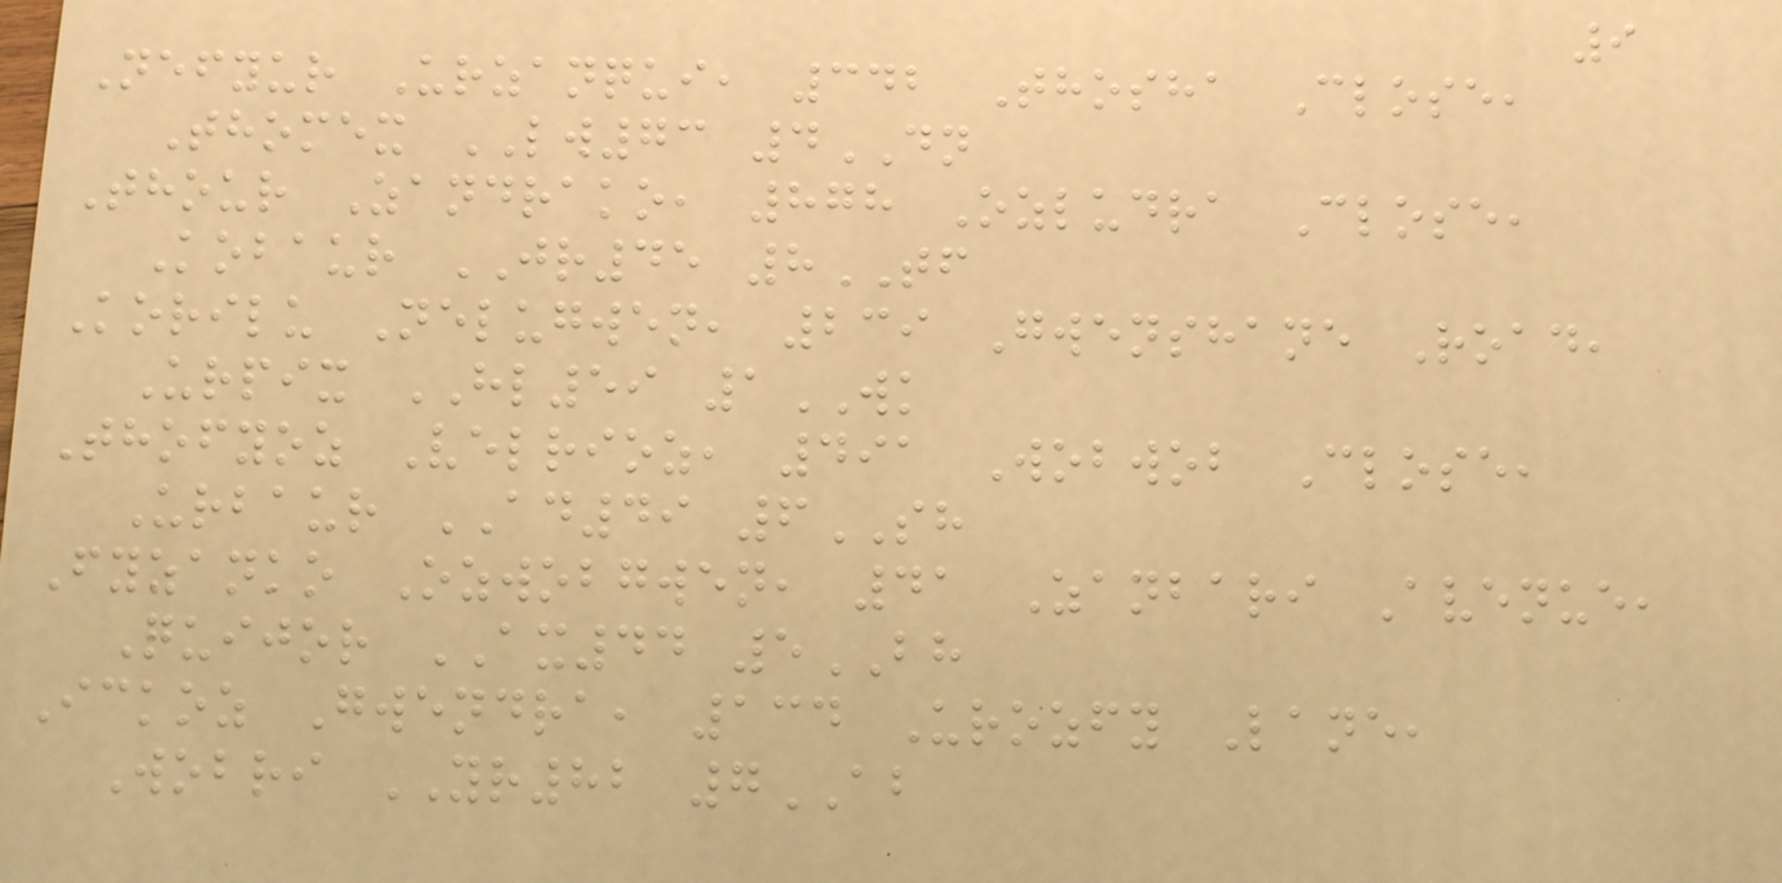9
Nefyur Urzanqui, 342 Thosha Close,
Thomex LW73 4DN
Thour Zandrako, 878 Ozludra Close,
Kobaur JR45 8TF
Korilu Nelugwen, 239 Gwenshane Road,
Urpix HL59 1WK
Thofyoz Velrioz, 491 Wobwob Close,
Urbaur AD49 6SH
Fyzanko Ozwobgwen, 41 Zanbari Avenue,
Quijor AX44 5BH
Ickoz Gwendra, 134 Urozfy Lane,
Wobri YR82 7AB
